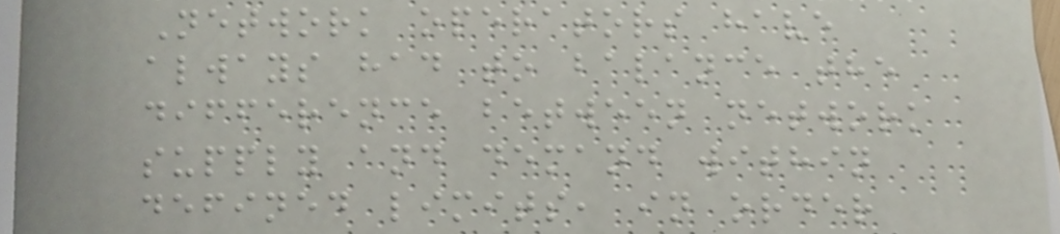Network operators have
always had to balance the
difference between network
supply and demand within
defined limits, in order
